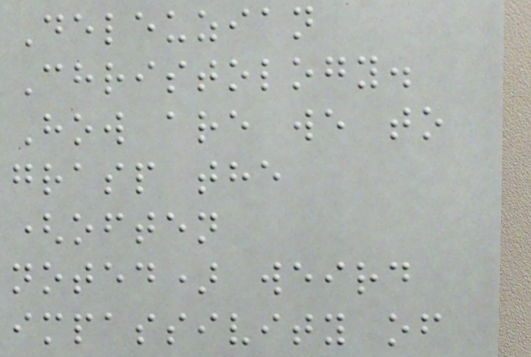Deleuzian
Christology.
How are we to
grasp the
(often
noted) weird
impassivity of
